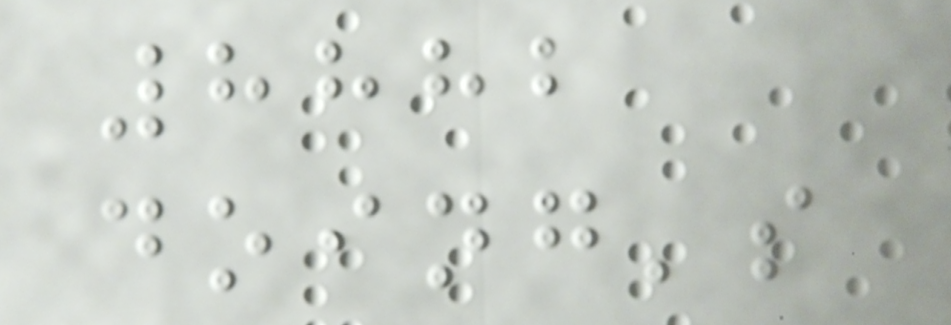8882
doing's
